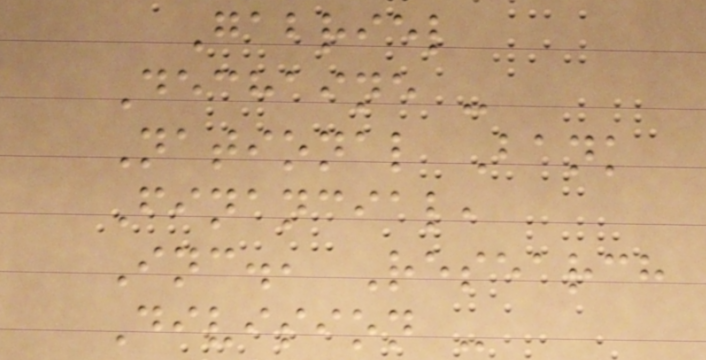Gabriel
Dechaine -
National Bank
Financial,
Inc., Research
Division -
